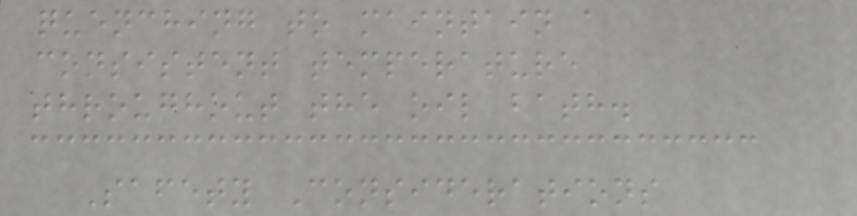quenching to maintain a
consistent temperature
throughout the oil bath.
Safety Considerations
